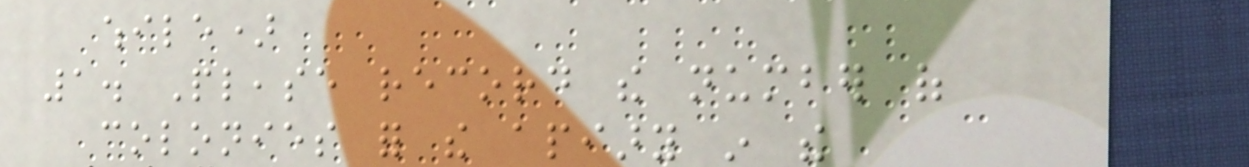while)
1. Please record the number of
colonies for the apiary in the
